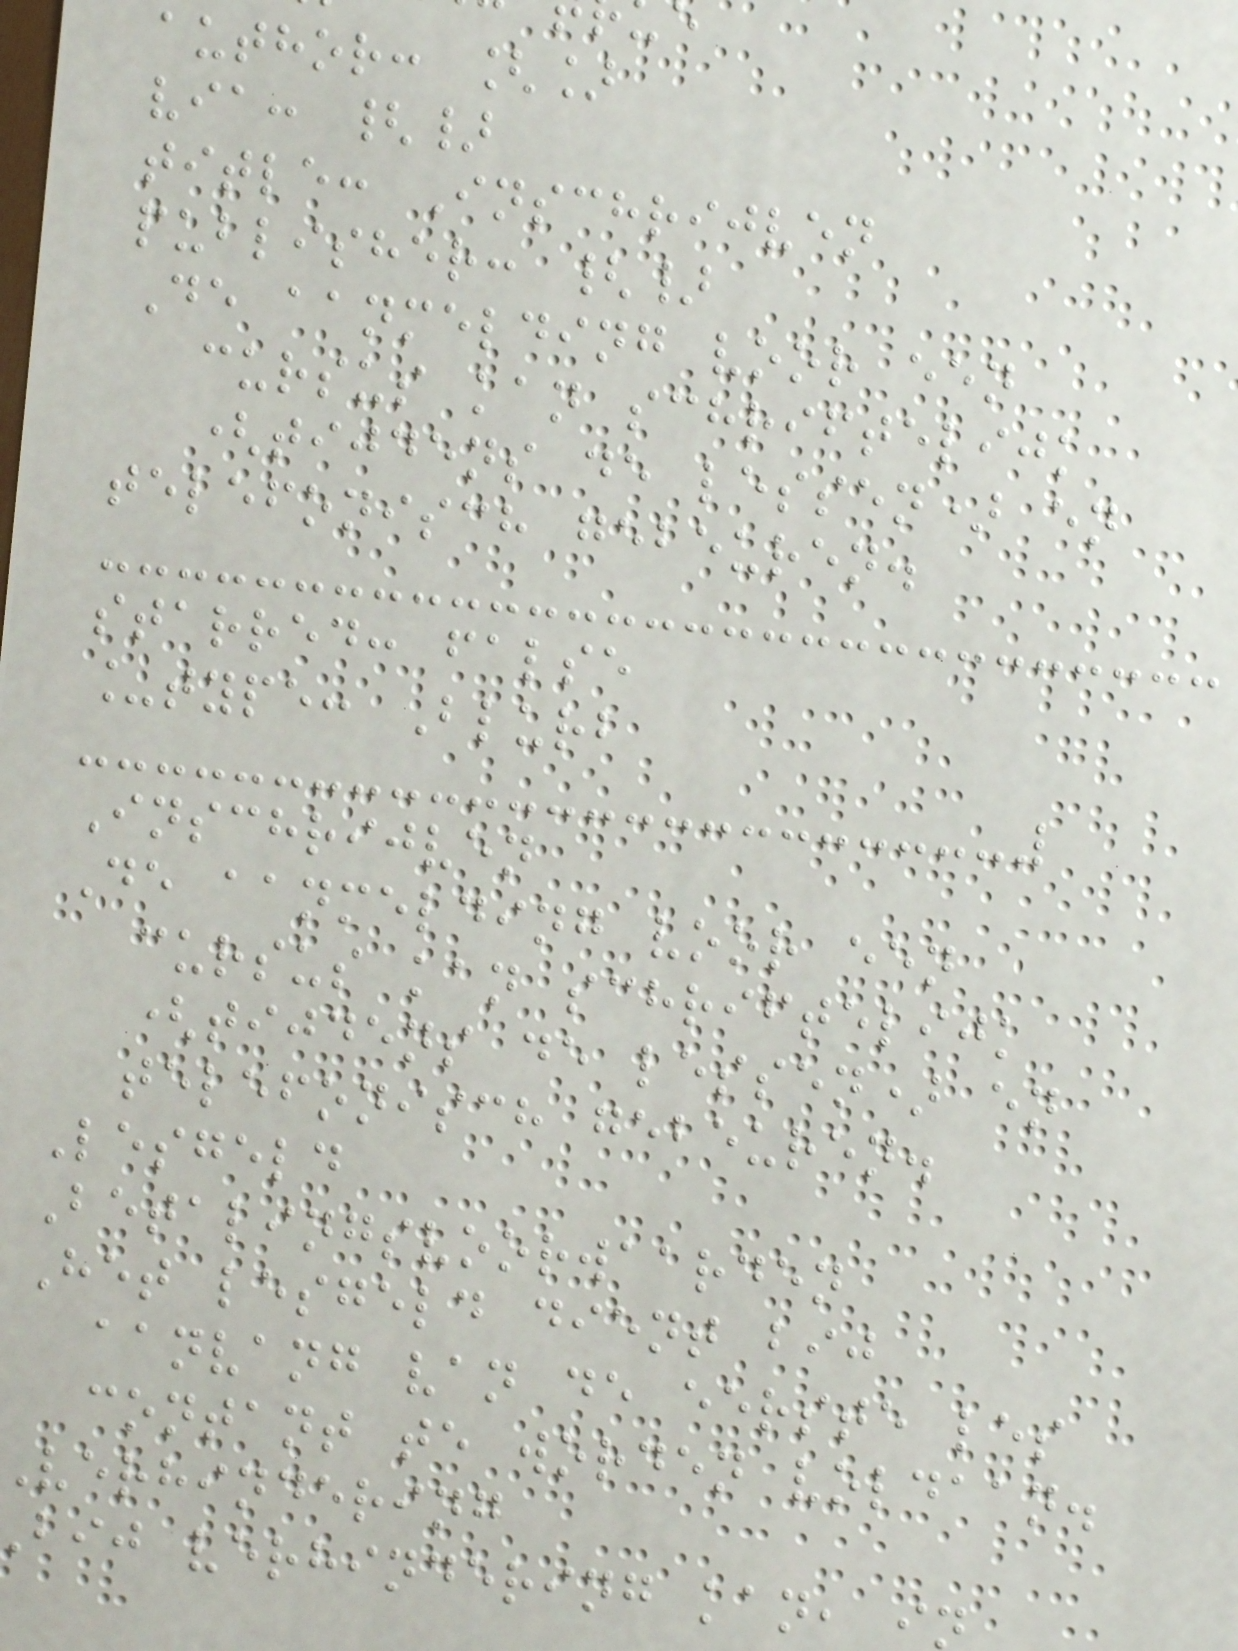author: []
via: {}
title: Inschrijven
publisher: {}
De aanmelding voor een
cursus kan schriftelijk
(tijdens de lessen) en
telefonisch gebeuren.
starred: false
_type: Blurb
Inschrijven
De aanmelding voor een
cursus kan schriftelijk
(tijdens de lessen) en
telefonisch gebeuren.
Lesgeld
Betalingsvoorwaarden
Het lesgeld dient bij
aanvang van de eerste les
contant te worden voldaan.
verhindering
bij verhindering kan, i
